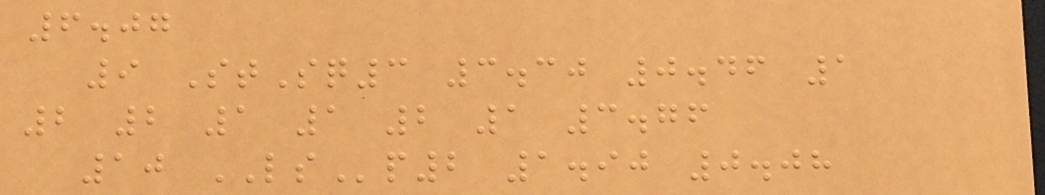6.07
9 StSq3 3.30 0.46 1
2 2 1 1 2 1 3.76
10 LSp2 1.90 0.08
